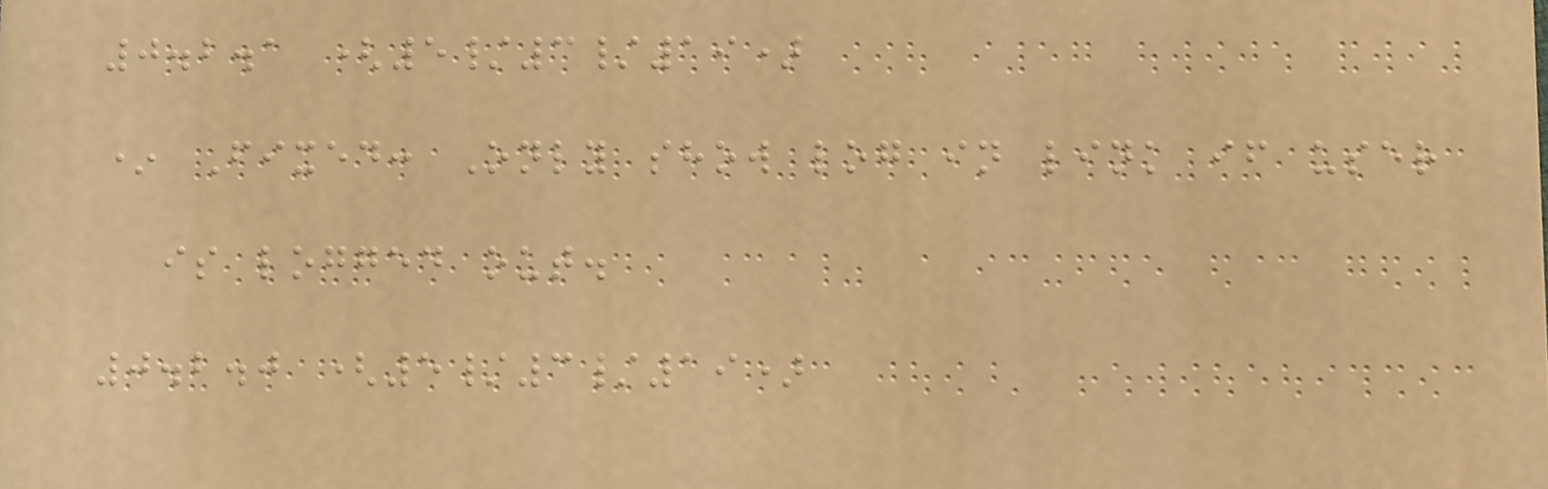0.2.1 (5/3/19)
* Fixed: Only show log in link if user
is logged out.
0.2.0 (5/3/19)
